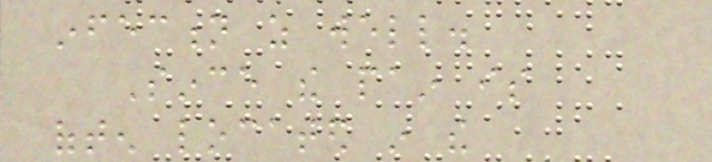infection as well.
Since the pain is
often located in the
